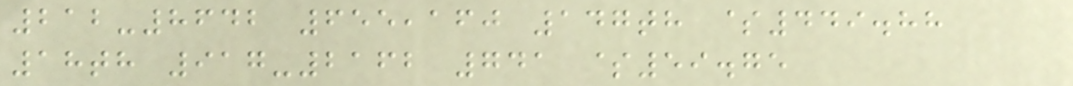212-8642 655,160 147th $449.88
18th 917-2162 741 $59.75
